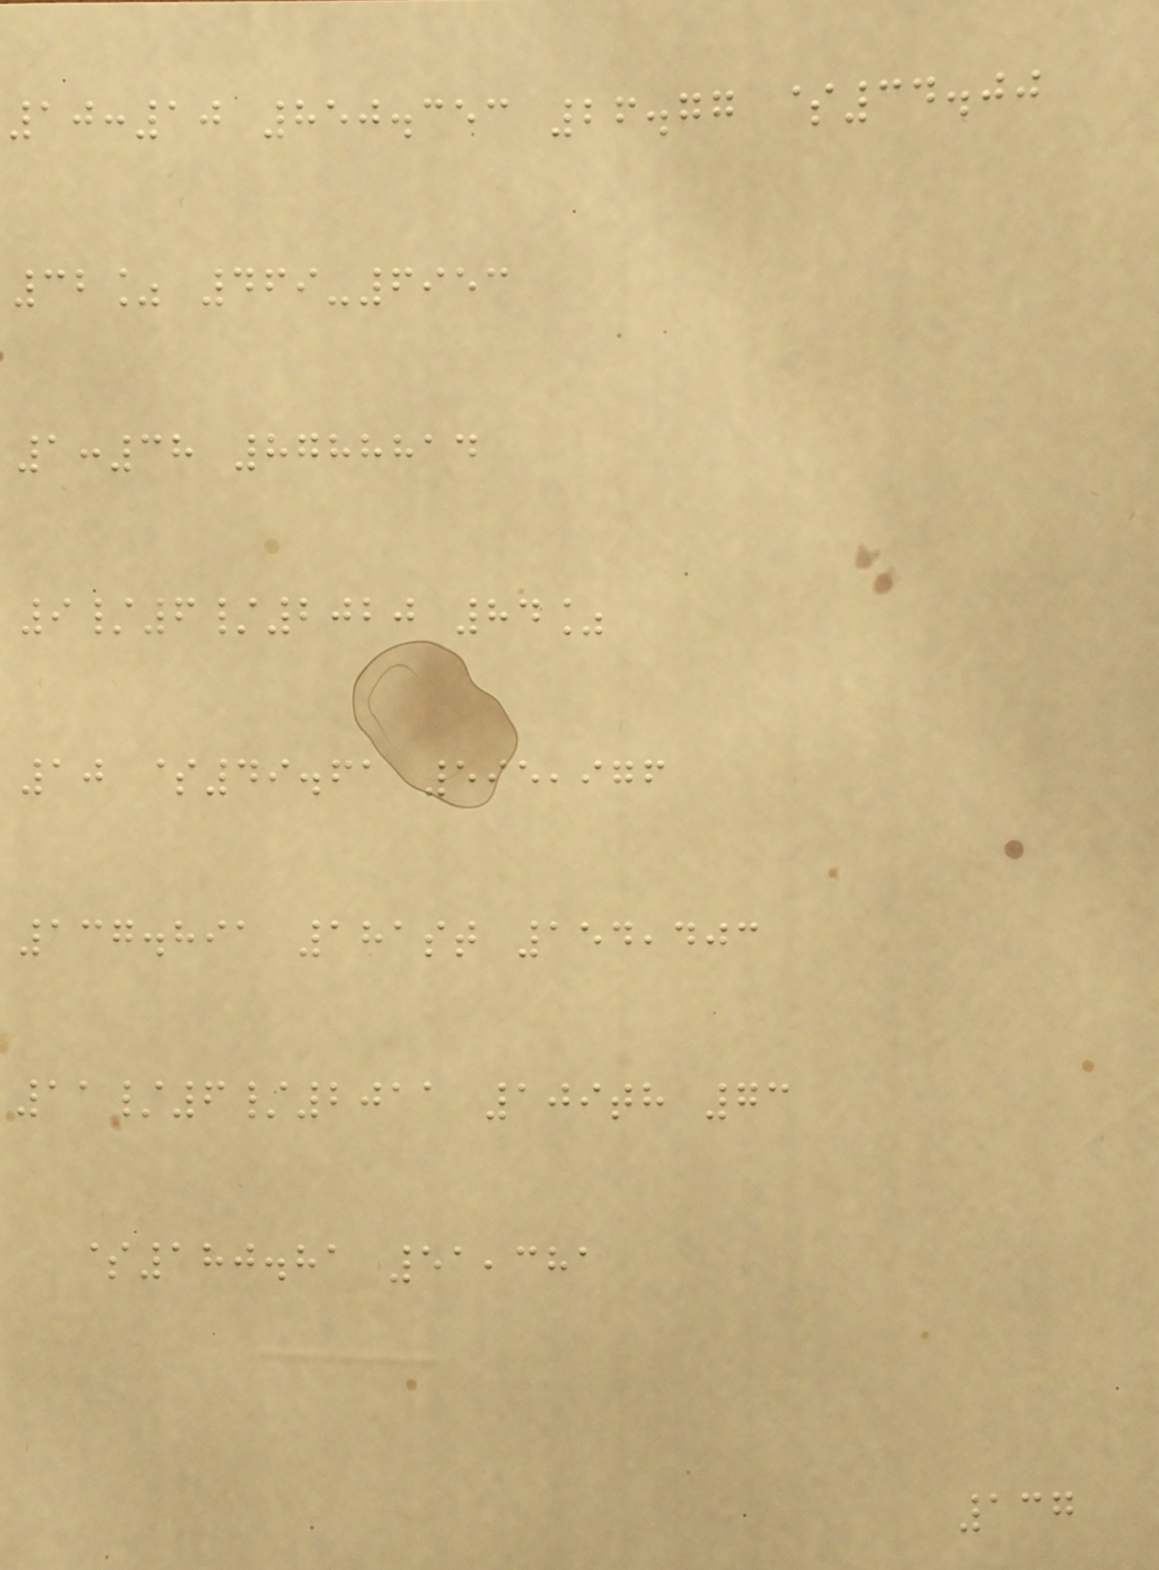10:10 850.353 26.77 $34.00
32% 469-6953
1:38 8788814
9/6/2020 84%
10 $49.61 595,976
137.891 181st 154,403
11/6/2011 109th 73
$180.81 51,381
137
